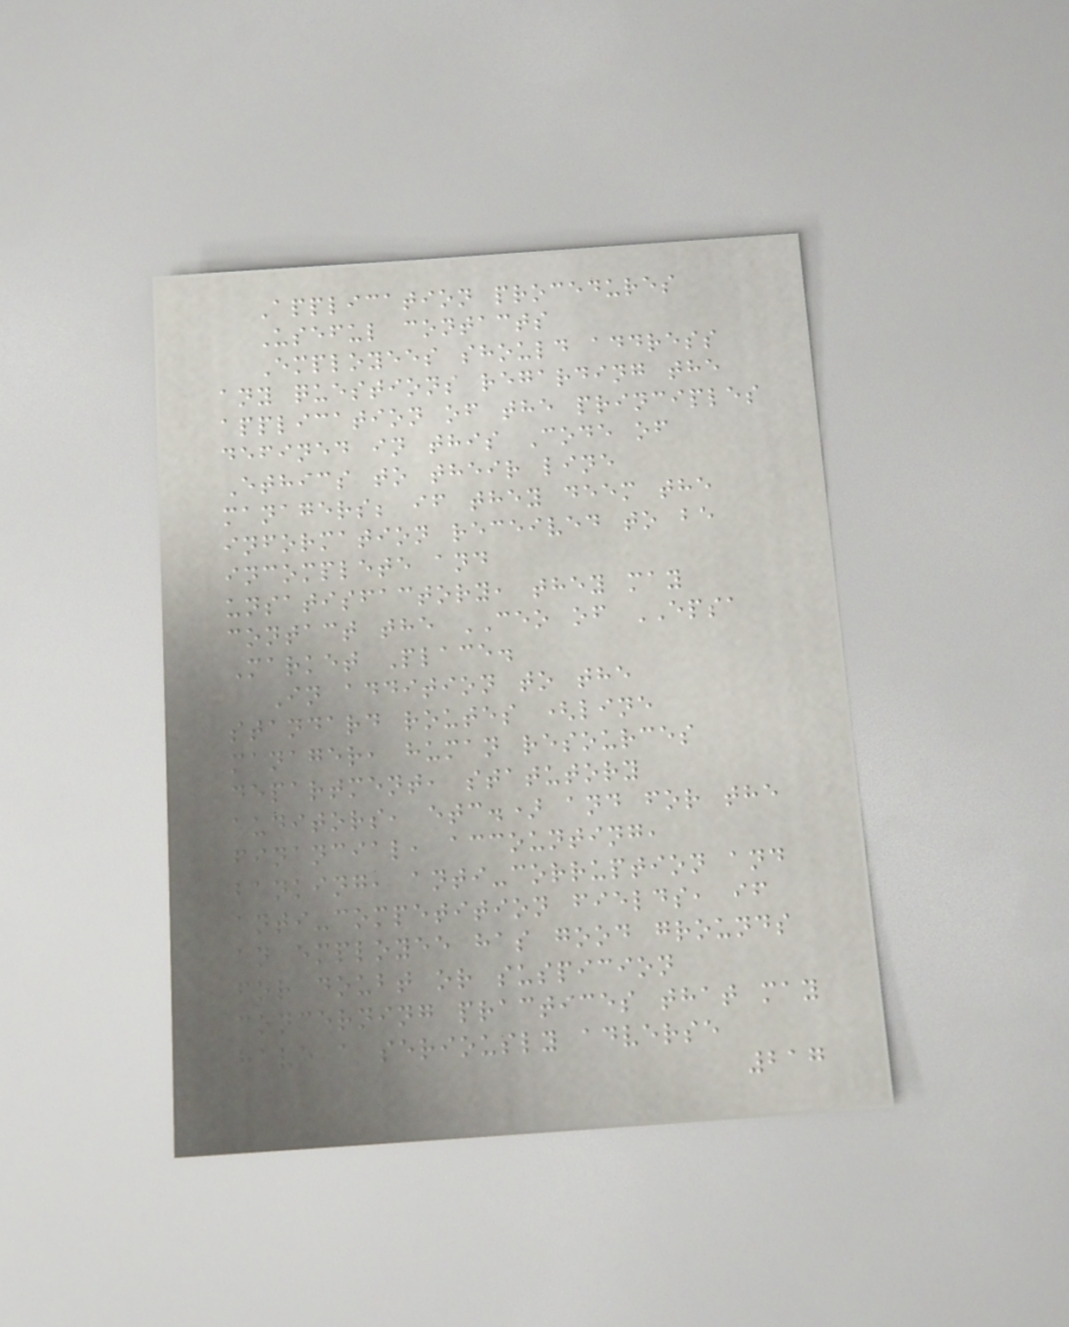Application procedures
Useful contacts
Employees should address
any questions regarding the
application of the principles
defined in this Code of
Ethics to their line
managers; if they deem the
information received to be
incomplete and
unsatisfactory, they may
contact the CEO of EPSA
Market Place.
In addition to the
standard routes (line
manager, human resources
department, statutory
auditors, etc.) and for the
financial, accounting,
banking, anti-corruption and
anti-competition fields, if
an employee has good grounds
for doubt or suspicion
concerning practices that may
have a seriously adverse
217
